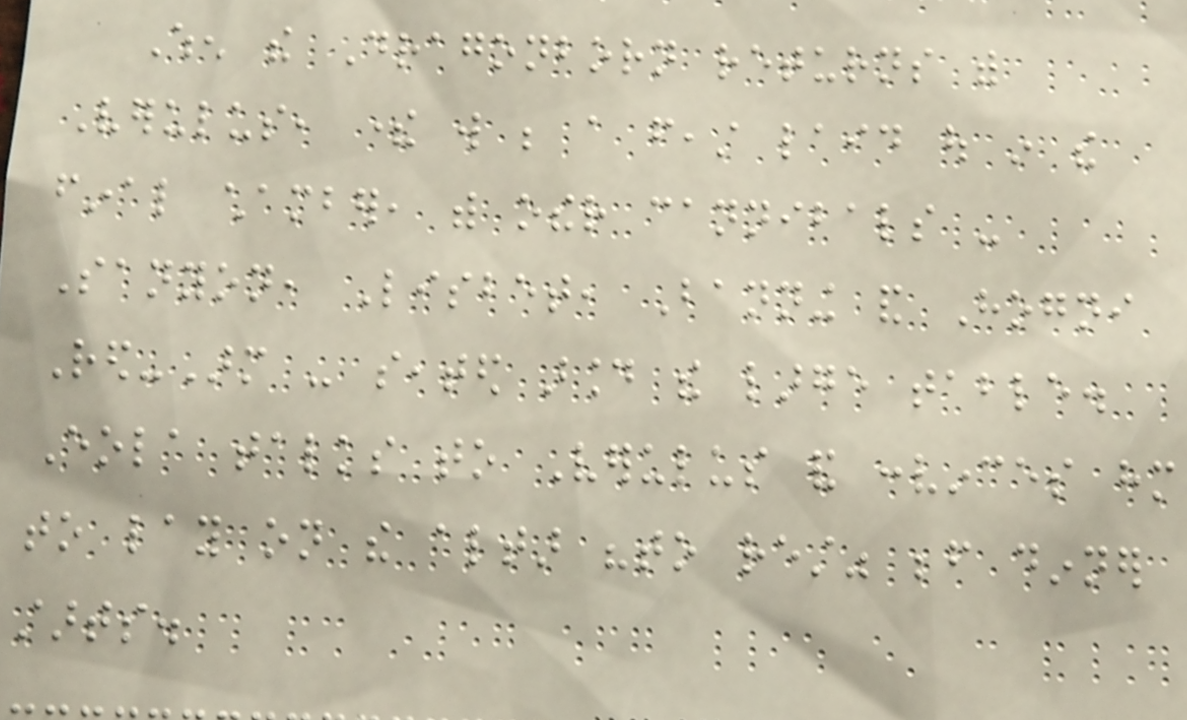When the Dragonborn returns with
Verulus, there will be a feast laid out in the
final chamber, with other cannibals -
Sanyon, Lisbet, Banning and Hogni
Red-Arm - seated around the large table.
Eola talks to Verulus and convinces him
to lay on the altar "to rest" before dinner
starts.
